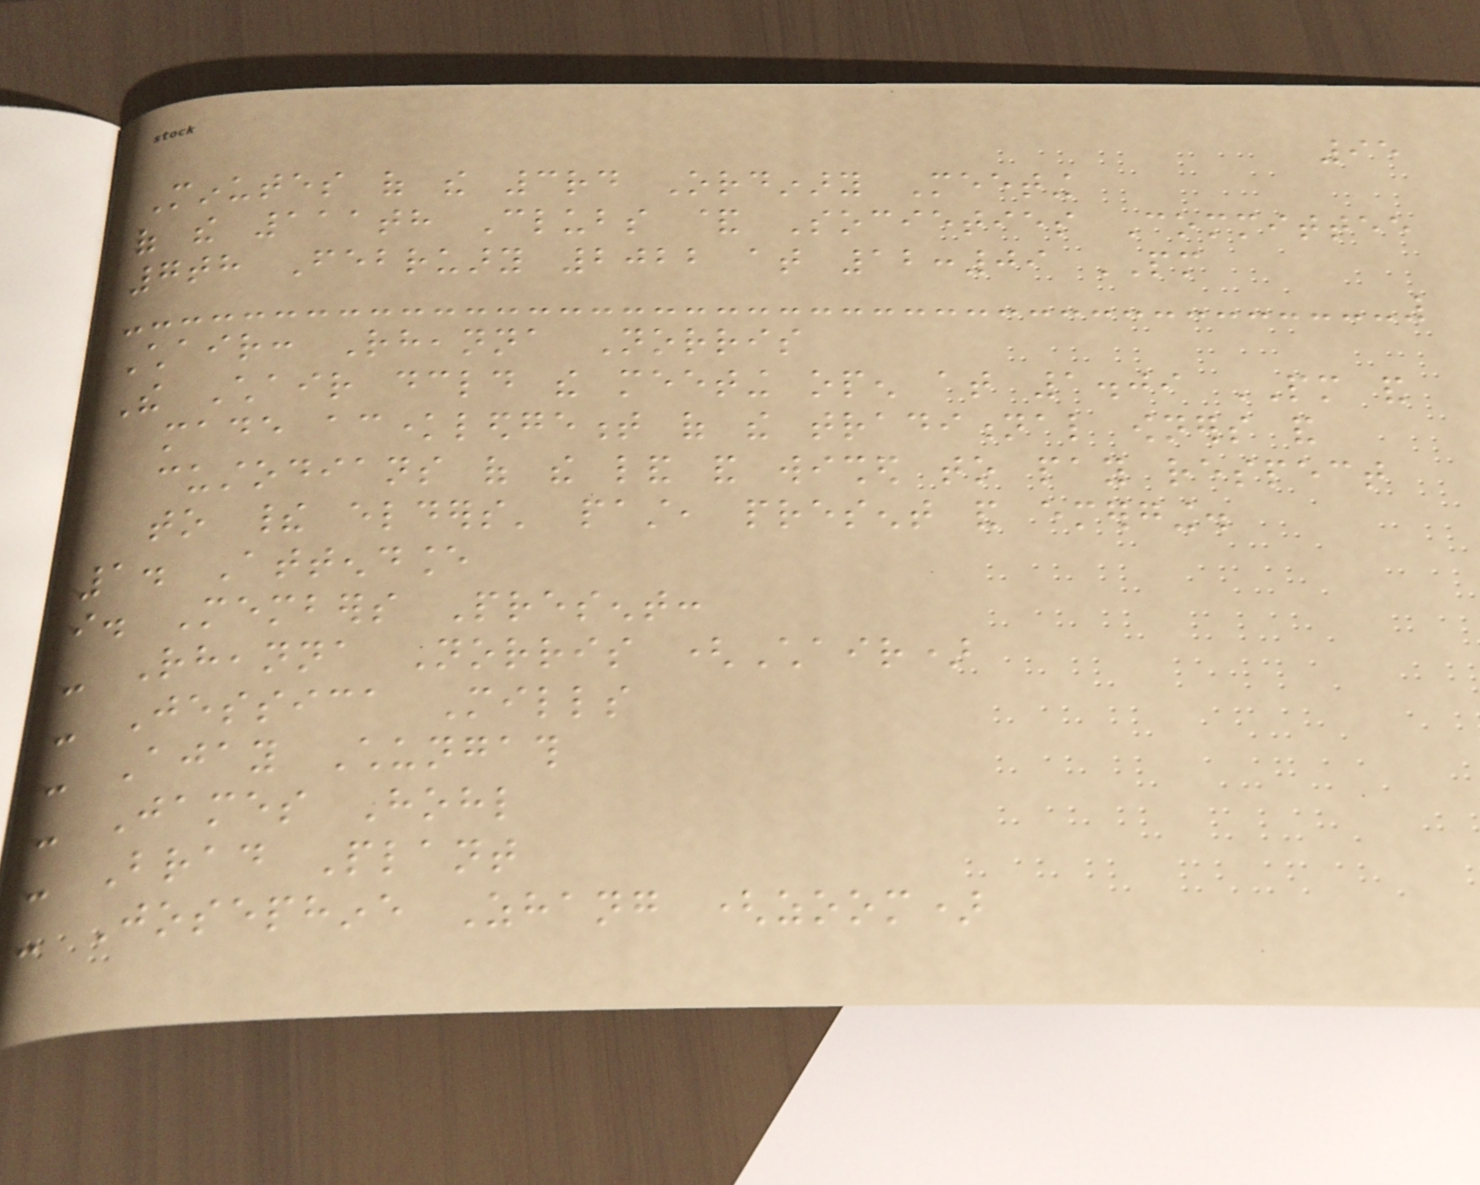95
Minutes of the 3rd Ordinary Meeting
of the 111th Clubs & Societies Committee
7th February 2022 at 12:09 PM
Chair: Rheanna Norris
The Chair declared the meeting open at 1.09 PM and
made acknowledgement of the traditional owners and
custodians of the land and wished to pay respect
to their elders' past, present and emerging.
1. Attendance
i. Members Present:
- Rheanna Norris (Chair)
- Jessica Mills
- Ajay Chungath
- James Hohl
- Brad Plant
- Josephine Zhang (zoom)
